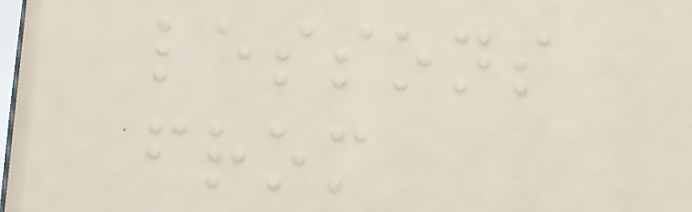lessons
from
